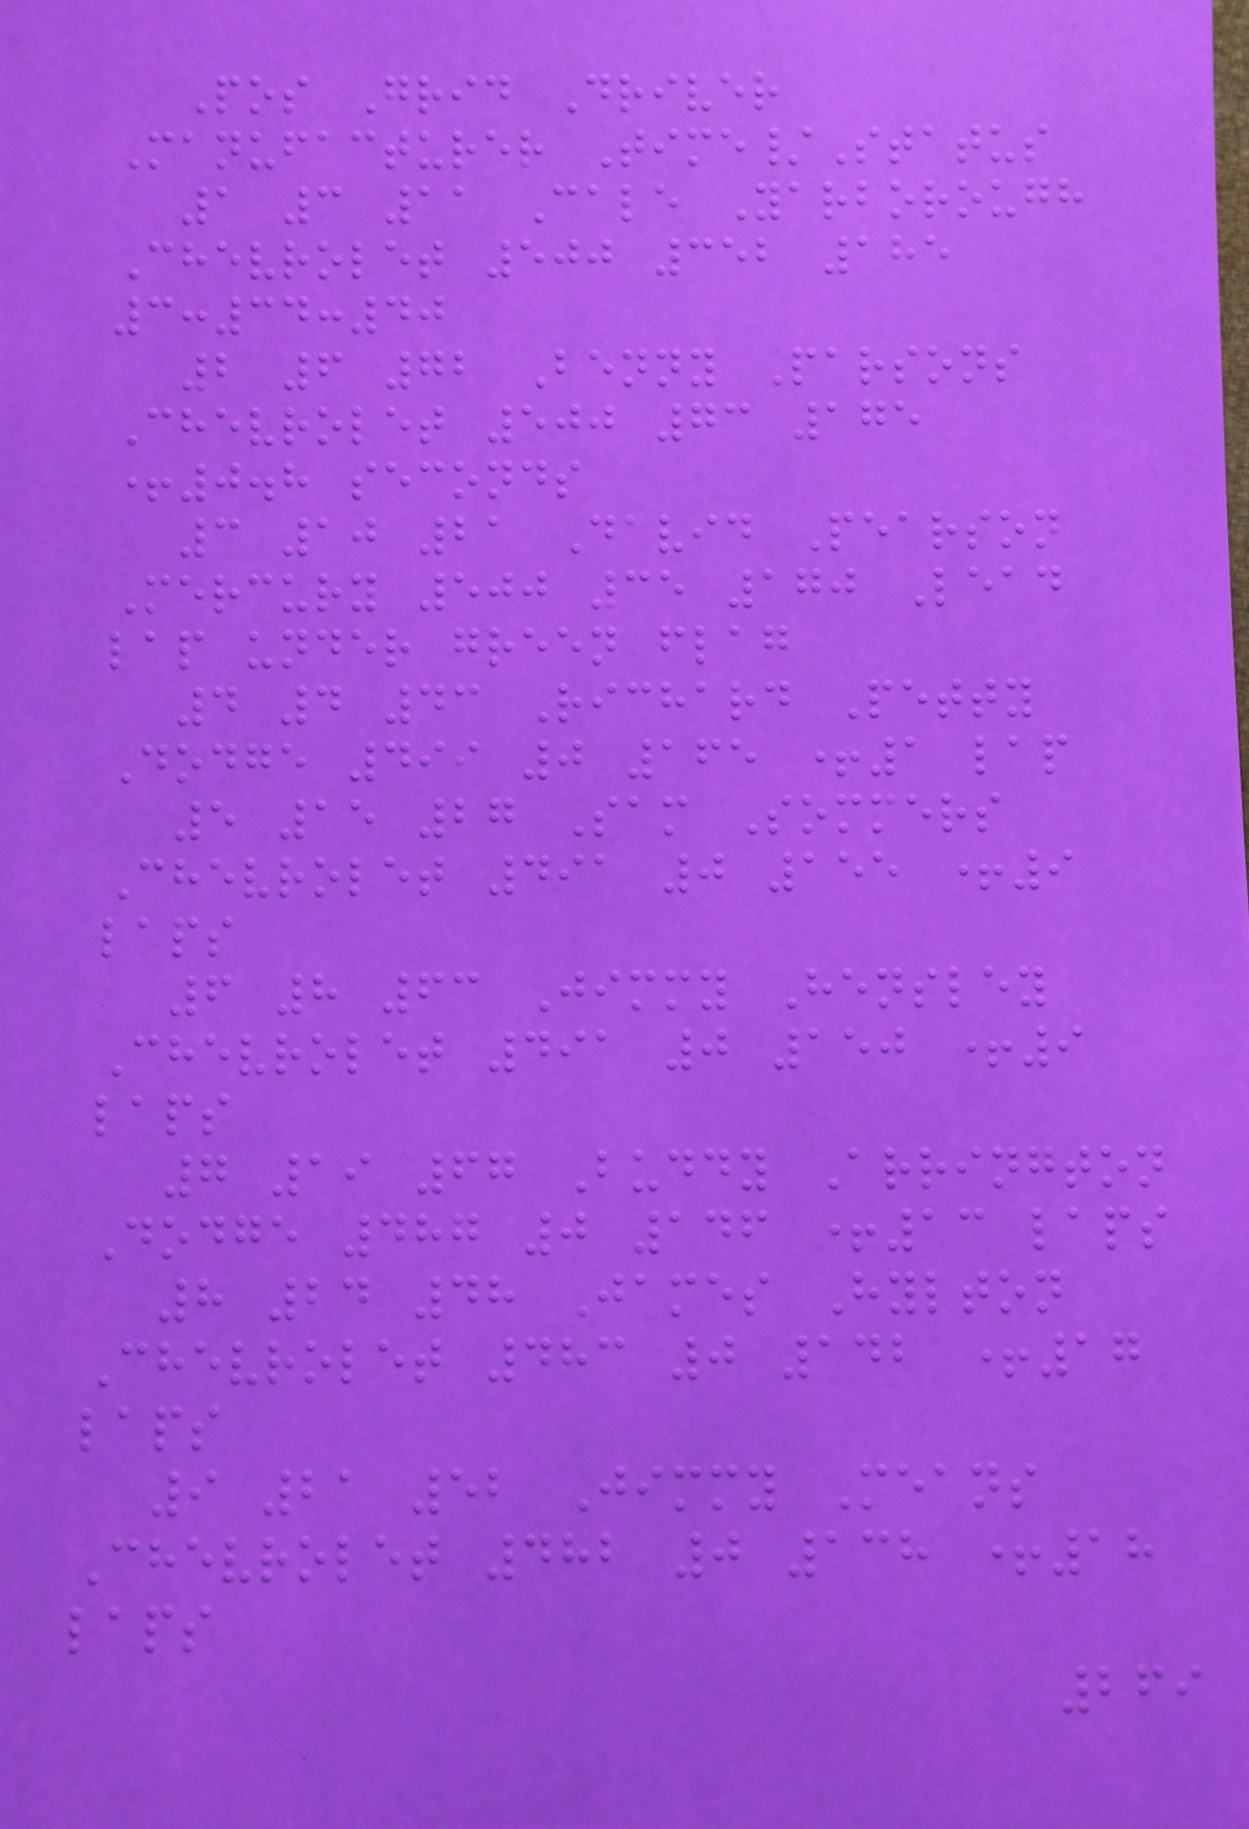Pos Grid Driver
Manufacturer Time/Status
1 3 11 Cale Yarborough
Chevrolet 500 352 185
3:34:40
2 6 72 Benny Parsons
Chevrolet 500 73 175
+0.8 seconds
3 10 21 David Pearson
Mercury 500 35 170 Lead
lap under green flag
4 4 43 Richard Petty
Dodge 499 0 165 +1 lap
5 15 27 Sam Sommers
Chevrolet 491 0 155 +9
laps
6 8 63 Jimmy Hensley
Chevrolet 491 0 150 +9
laps
7 19 67 Buddy Arrington
Dodge 487 0 146 +13 laps
8 24 48 James Hylton
Chevrolet 483 0 142 +17
laps
9 21 52 Jimmy Means
Chevrolet 482 0 138 +18
laps
269
